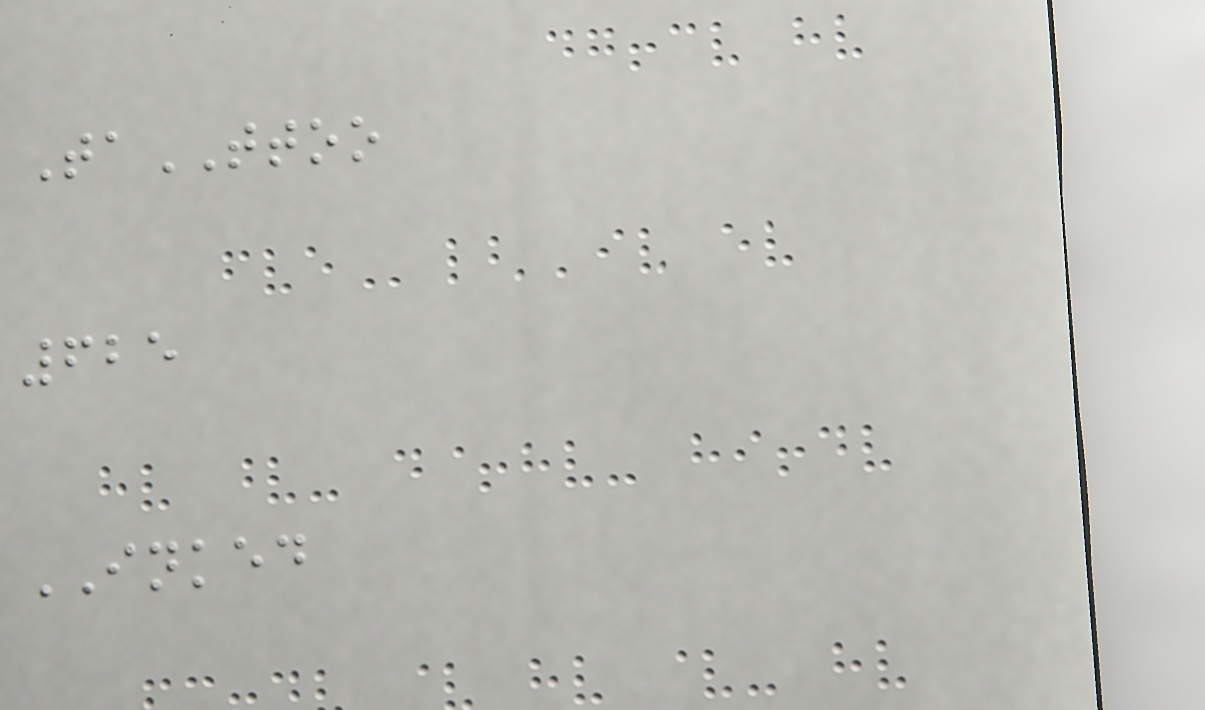TaTTOO
625
INKED
